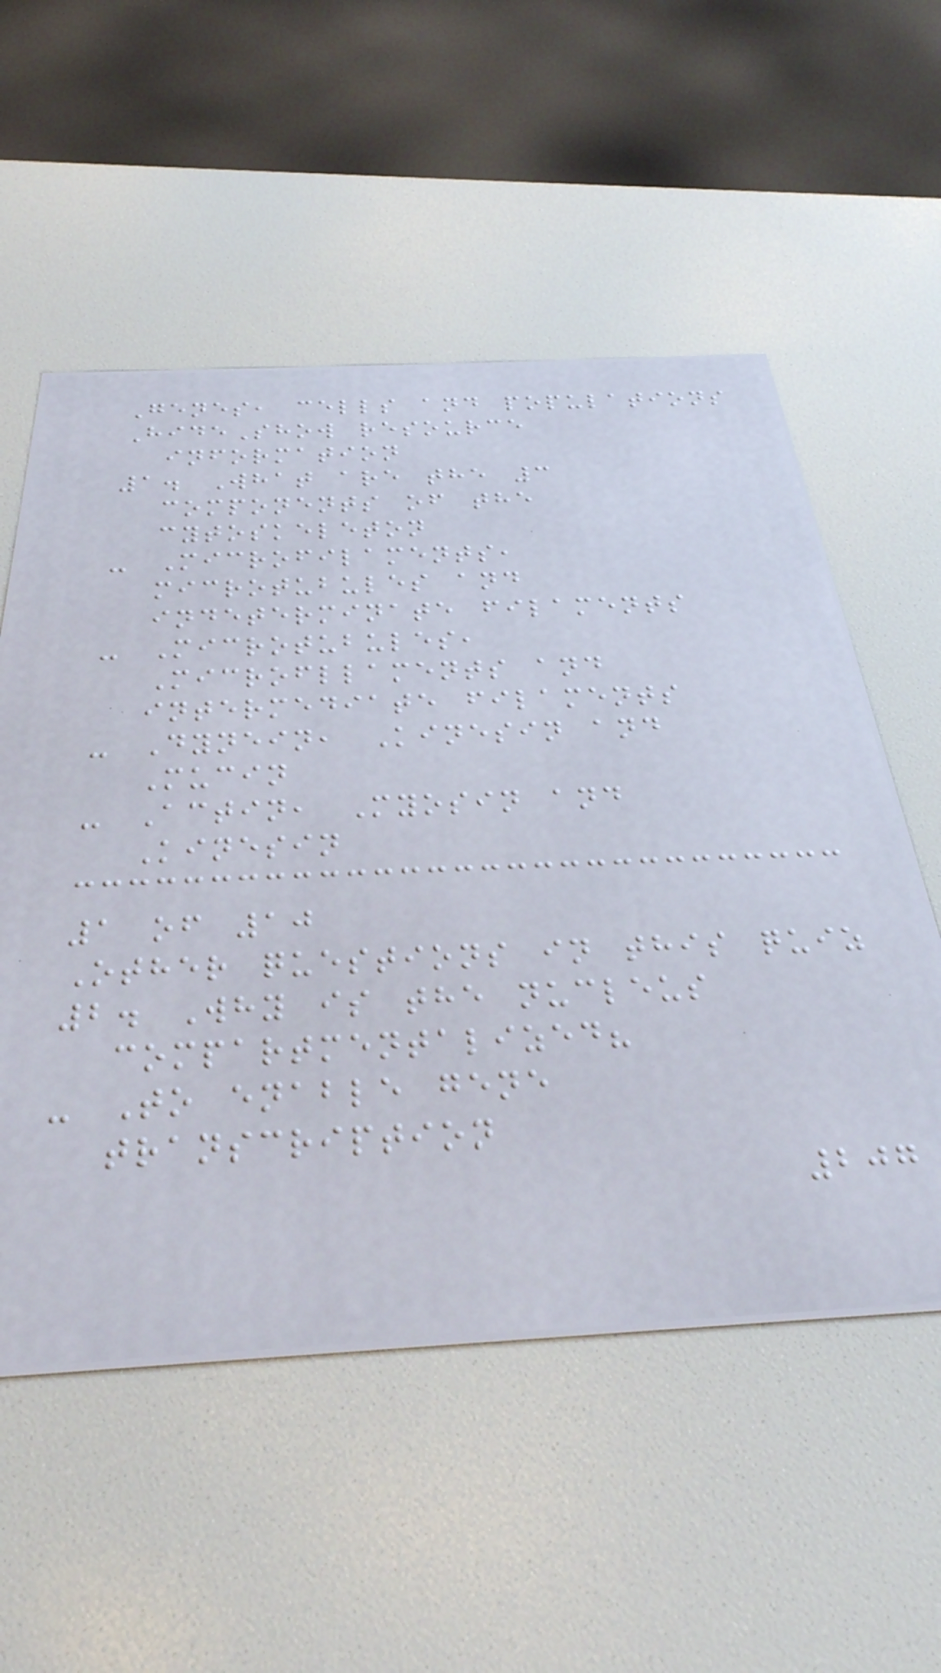Genes, cells and populations
HideShow resource
information
1. What are the 3
components of the
cytoskeleton
- Microfilaments,
microtubules and
indeterminate filaments
- Microtubules,
Microfllaments and
intermediate filaments
- Dynein, Kinesin and
Mucin
- Actin, Myosin and
Kinesin
1 of 10
Other questions in this quiz
2. Why is the nucleus
compartmentalized?
- To enable gene
transcription
207
